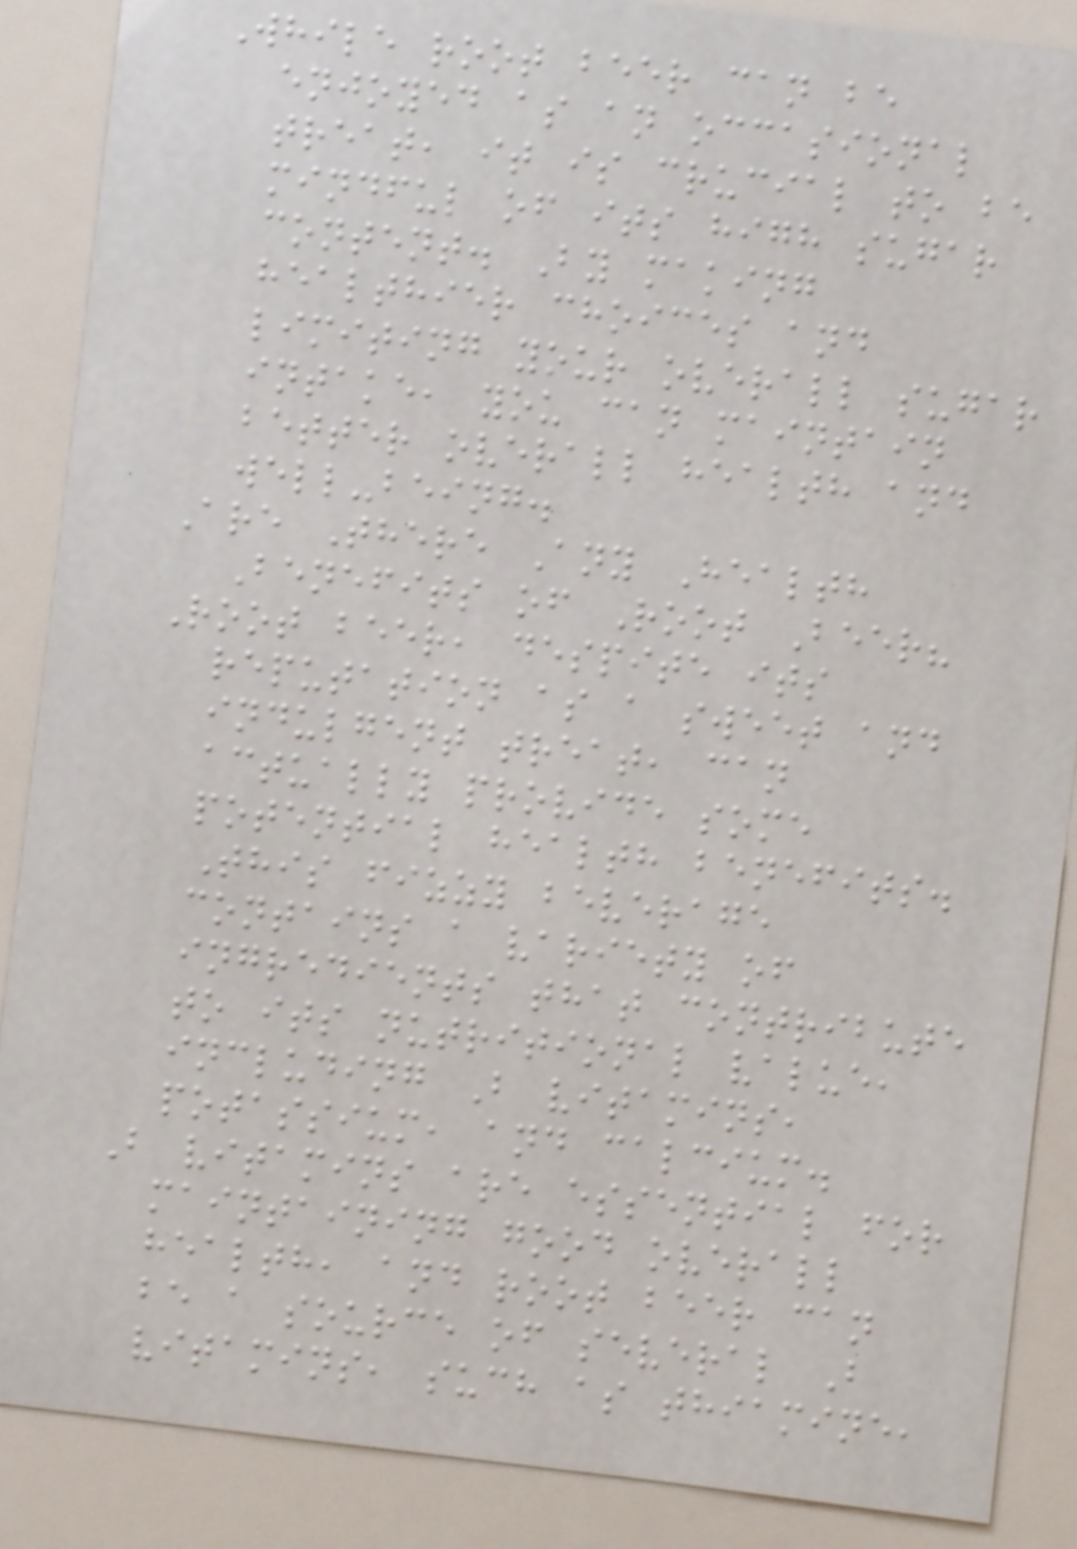While root beer can be
enjoyed as an occasional
treat, it is crucial to be
mindful of its high sugar
content. By making
healthier choices and
limiting your overall sugar
intake, you can maintain
better overall health and
well-being.
Are There Any Health
Benefits of Root Beer?
Root beer, despite its
reputation as a sweet and
indulgent treat, can
actually provide some
potential health benefits.
This fizzy beverage
contains a variety of
ingredients that contribute
to its nutritional value,
including B vitamins,
potassium, and calcium.
B vitamins are essential for
maintaining good overall
health, and root beer can
be a source of several B
vitamins, such as thiamine,
